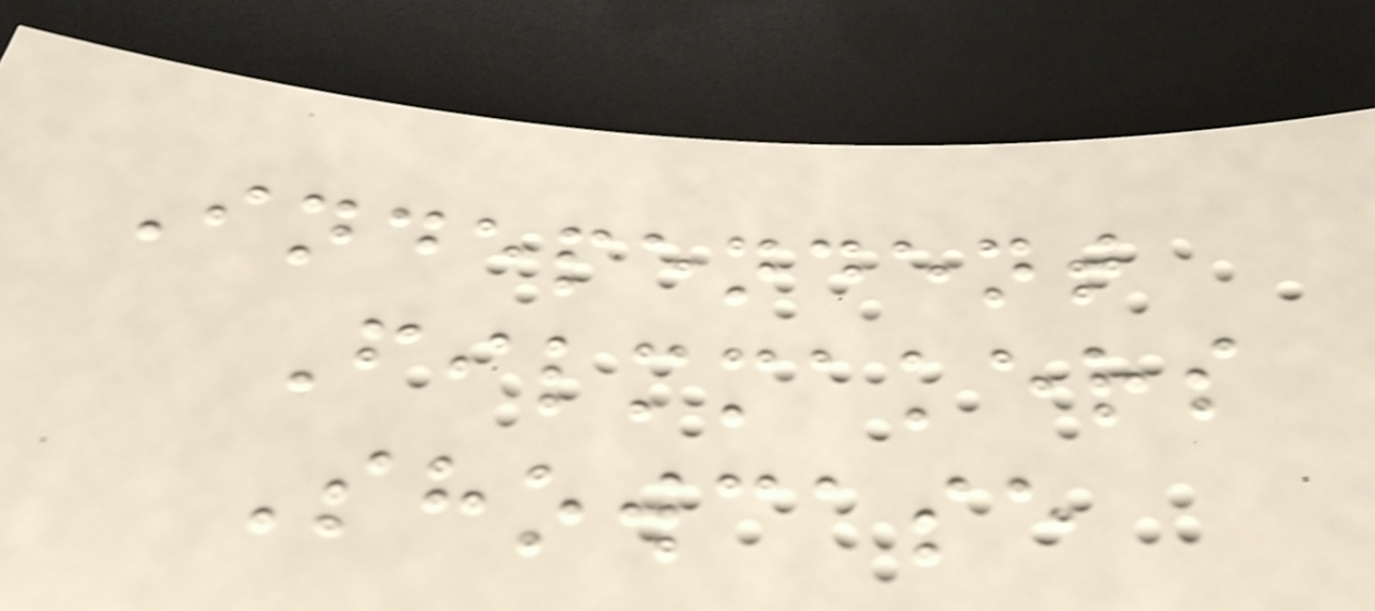Independent
Filmmakers
Showcase
